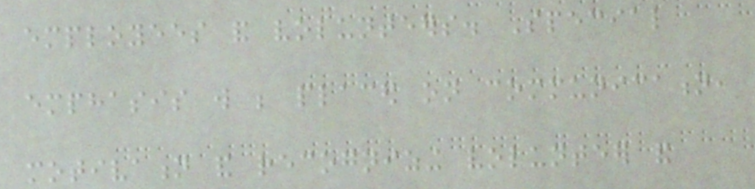employees and volunteers. Special
emphasis will be placed on communication,
motivation and recognizing volunteer and
